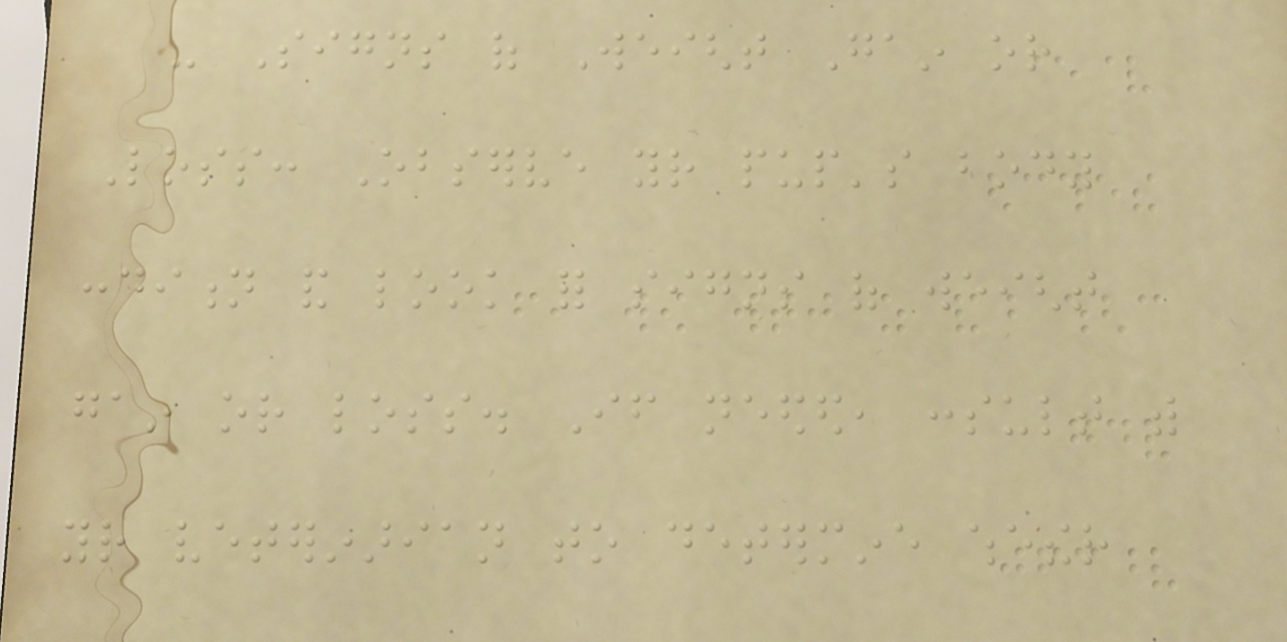- Signs of Weight Gain or
Loss: Observe your pup's body
condition and look for signs of weight
gain or loss. If needed, consult with
your veterinarian to determine whether
